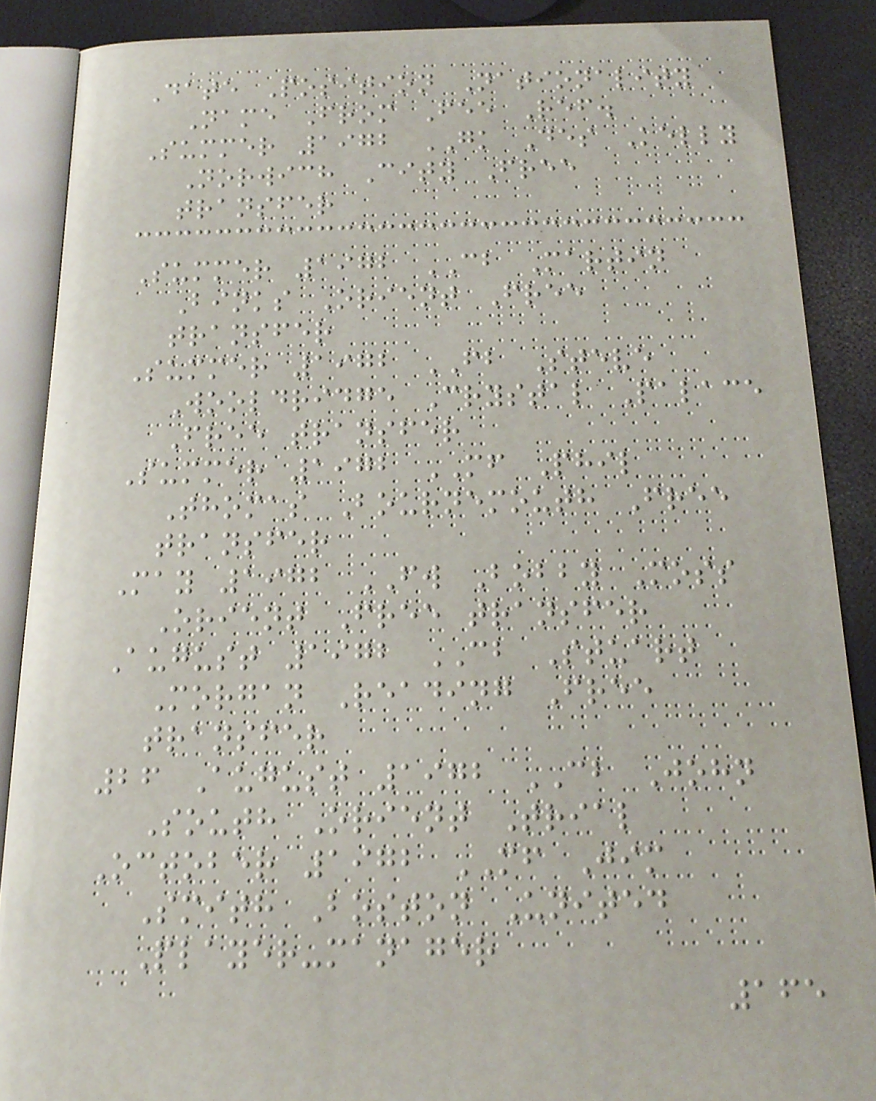Date Position Nationality
Name From Fee Ref.
Summer 1972 GK Des Kelly
Norwich City Free
transfer
Summer 1972 CB Martin
Binks Orient Free
transfer
Summer 1972 FB Steve
Wooldridge Crystal Palace
Free transfer
Summer 1972 MF Phil
Thomas Bournemouth Free
transfer
May 1972 FW Bobby Moss
Orient Free transfer
August 1972 CB Stuart
Morgan Reading Free
transfer
26 August 1972 CB John
South Orient Trial
October 1972 MF Jim
Smith Boston United
Player-manager
165
